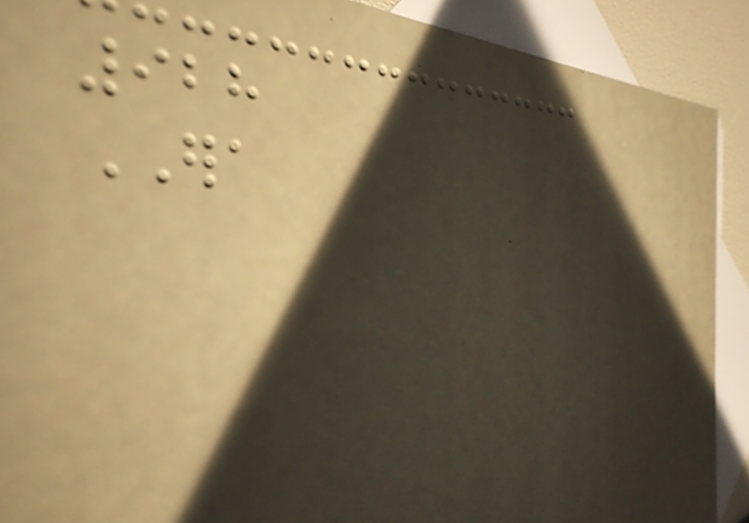928
ERA
